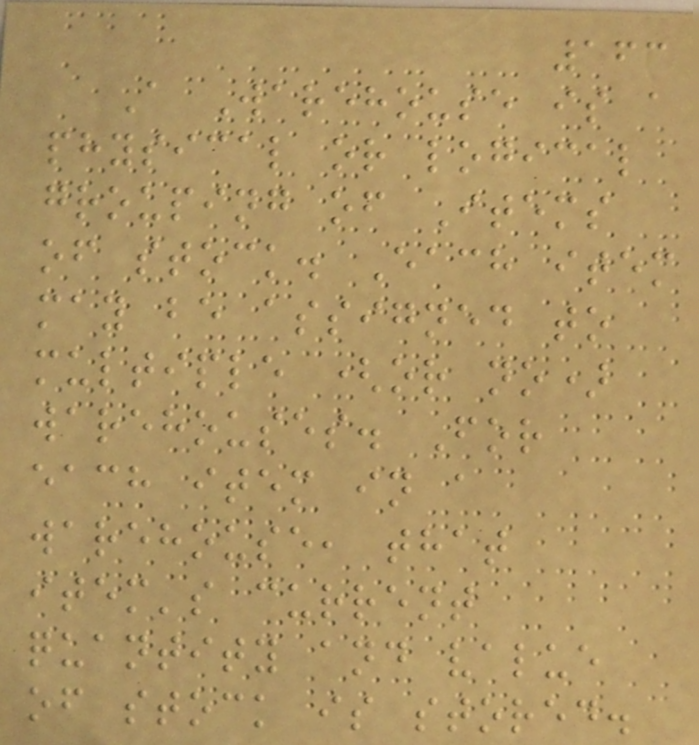163
A Warehouse is a
physical or logical
grouping of Items
of stock. Each item
may be assigned to
multiple (or no)
warehouses. For
each item in a
warehouse, that
item's current
quantity and value
of stock is stored.
